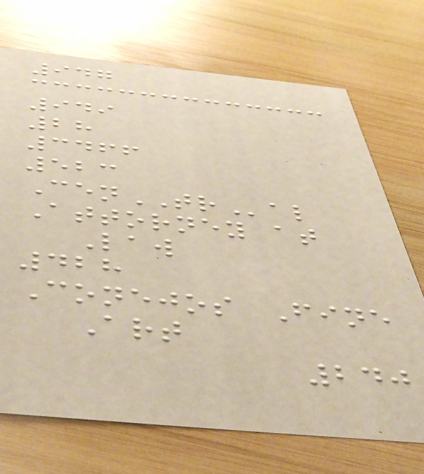947
949
28
3466
523
CenTRal
Attorney at
Law
428
Conejos Fine
Art
240
